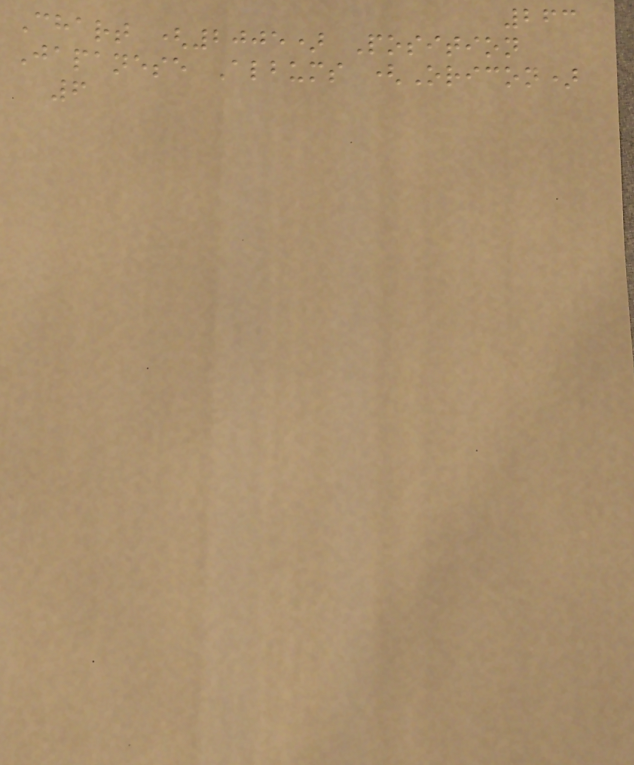263
Chart (2005) Position
Japanese Albums (Oricon)
6
